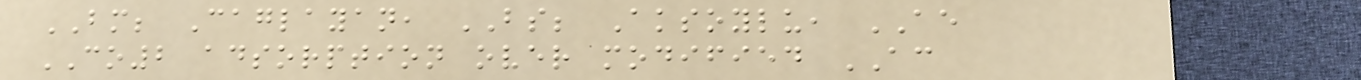BM; Caglayan, BS; Aksoylu, AE
CO2 adsorption over modified AC
